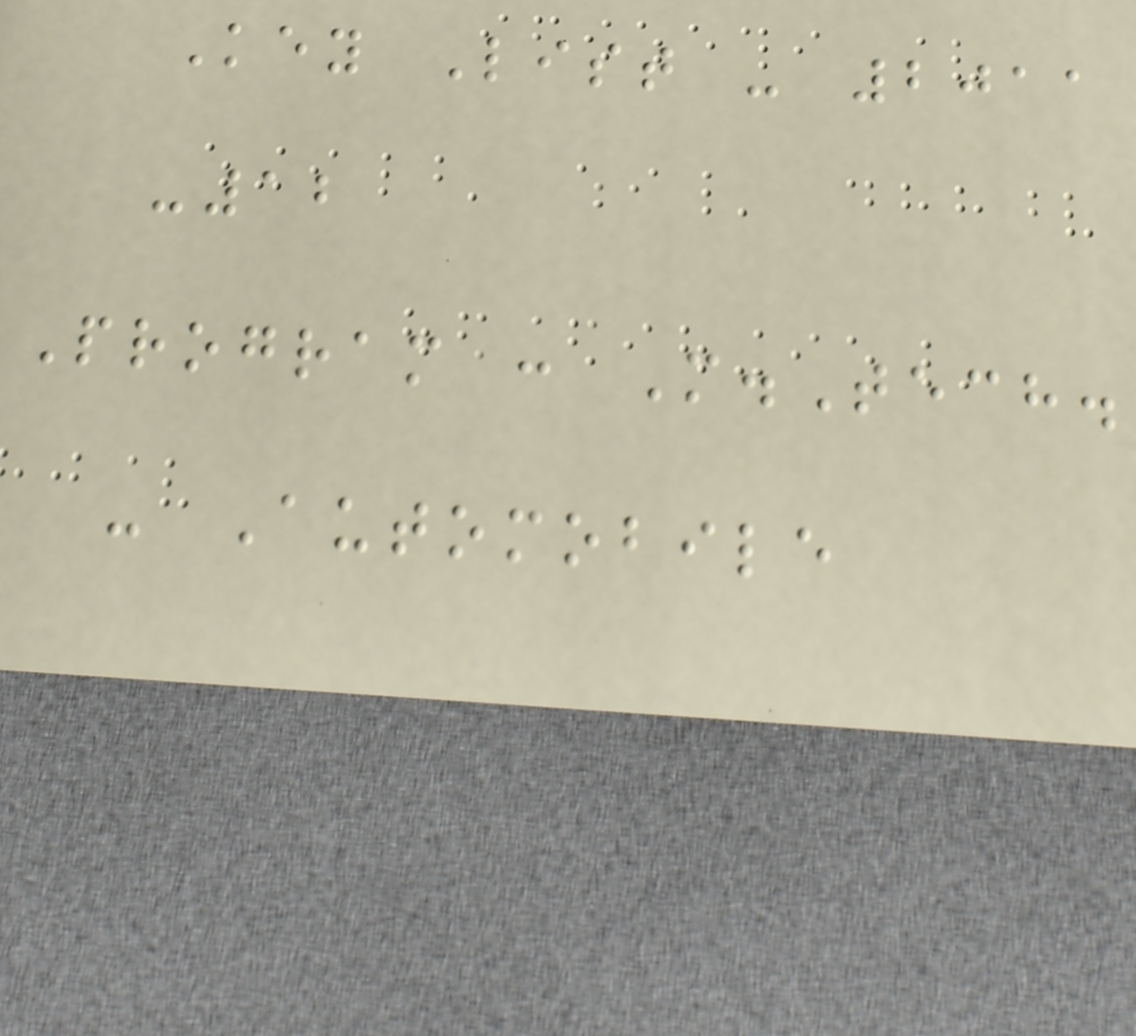Key List - 2011
-12
Program : M.Tech.
- Automobile
